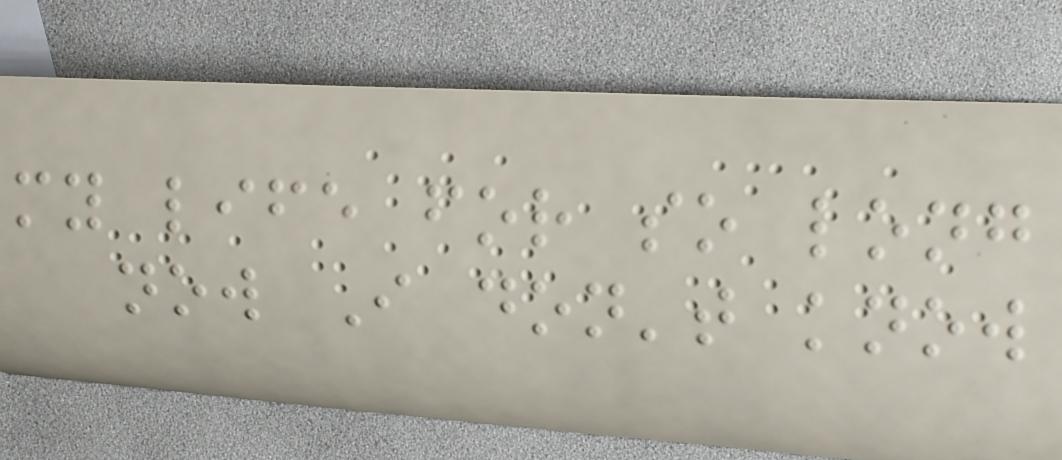my life for so long
now I don't know
